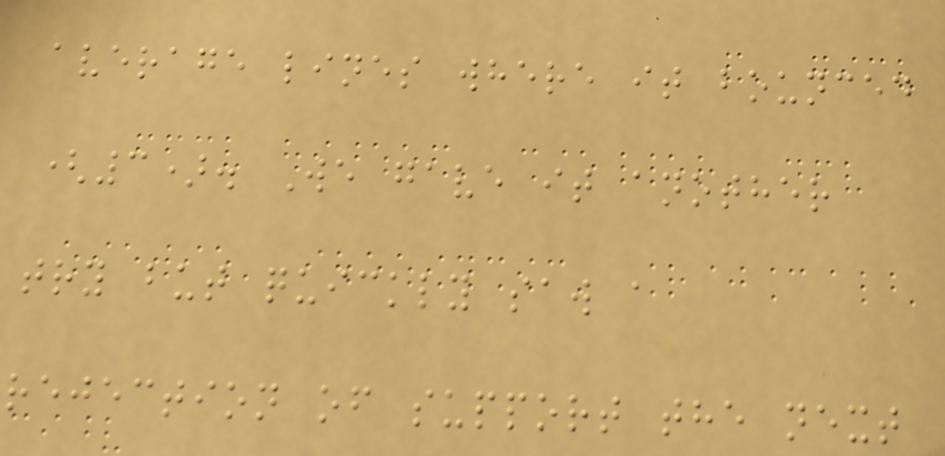average lines where it bounced
(3). We gave it another
try but quickly saw a
rejection of support the next
